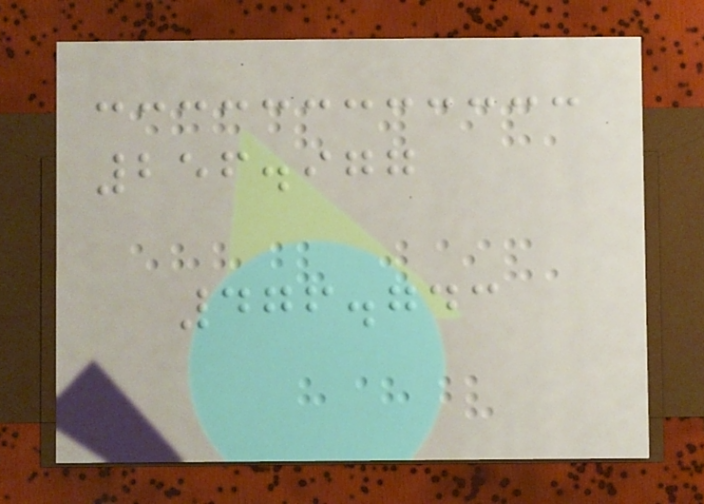256.977
476.743
